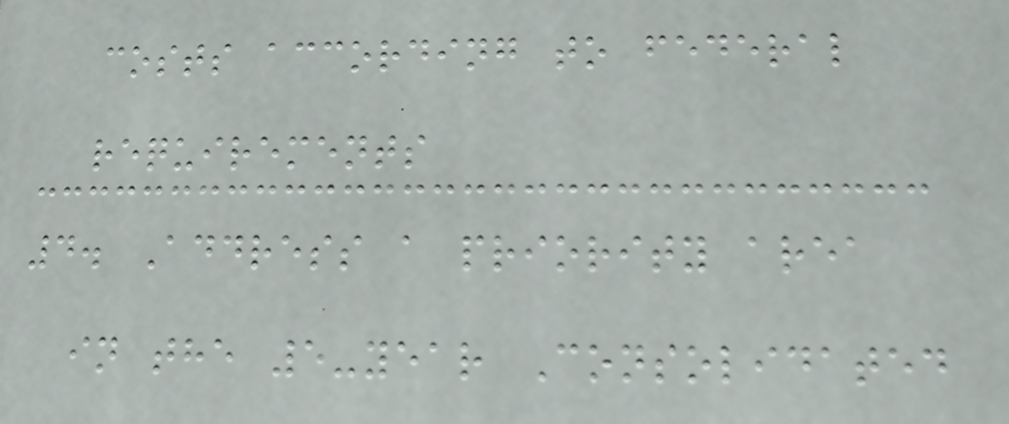costs according to federal
requirements
4. Address a priority area
in the 5-year Consolidated
